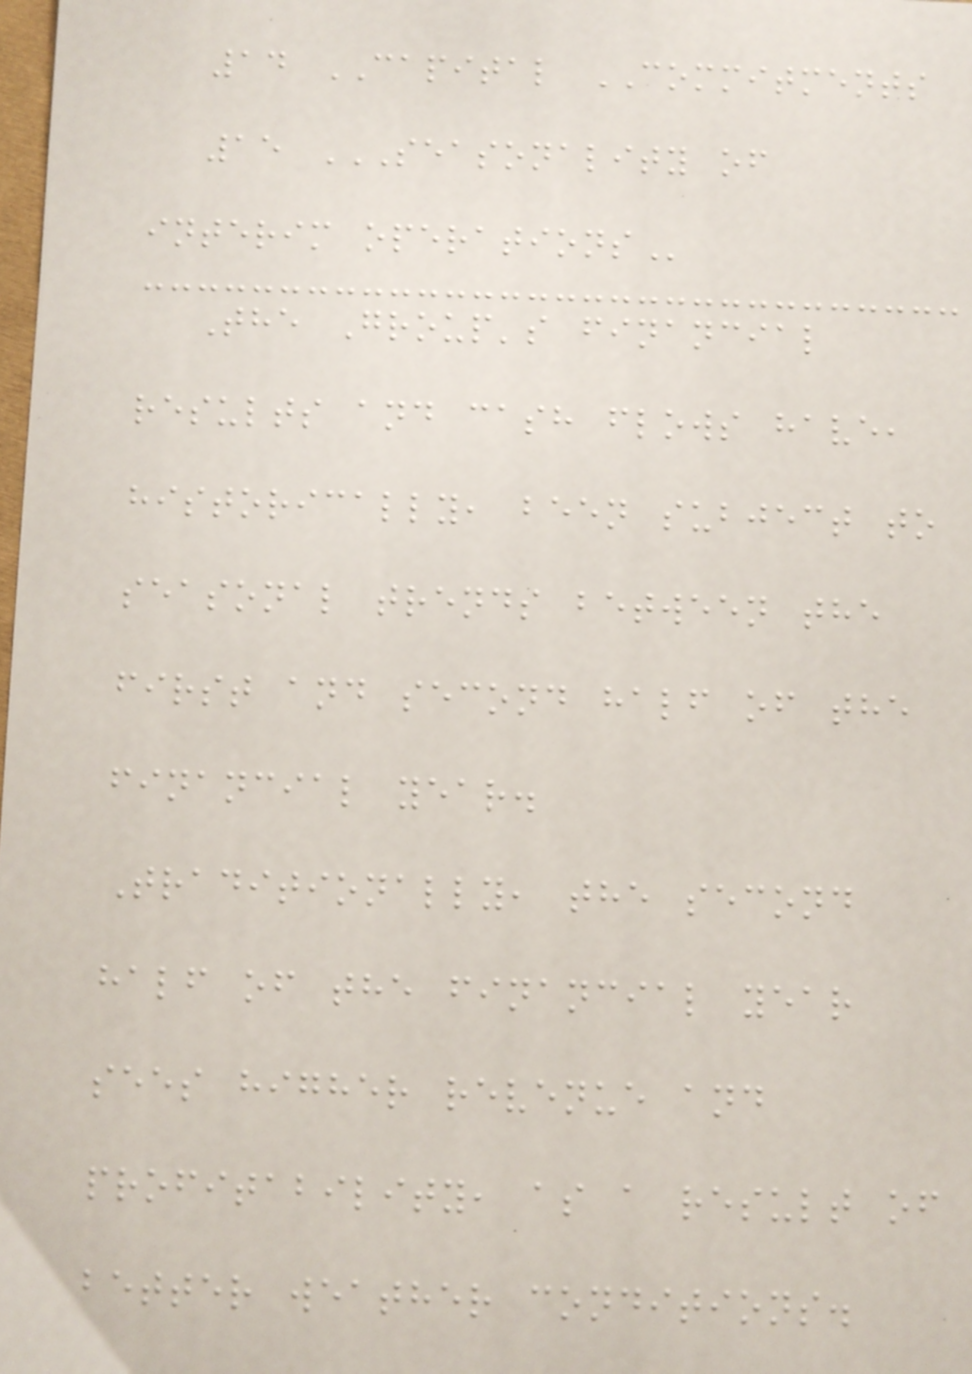14 CAPITAL COMMITMENTS
15 SEASONALITY OF
INTERIM OPERATIONS
The Group's financial
results and cash flows have,
historically, been subject to
seasonal trends between the
first and second half of the
financial year.
Traditionally, the second
half of the financial year
sees higher revenue and
profitability, as a result of
better weather conditions.
